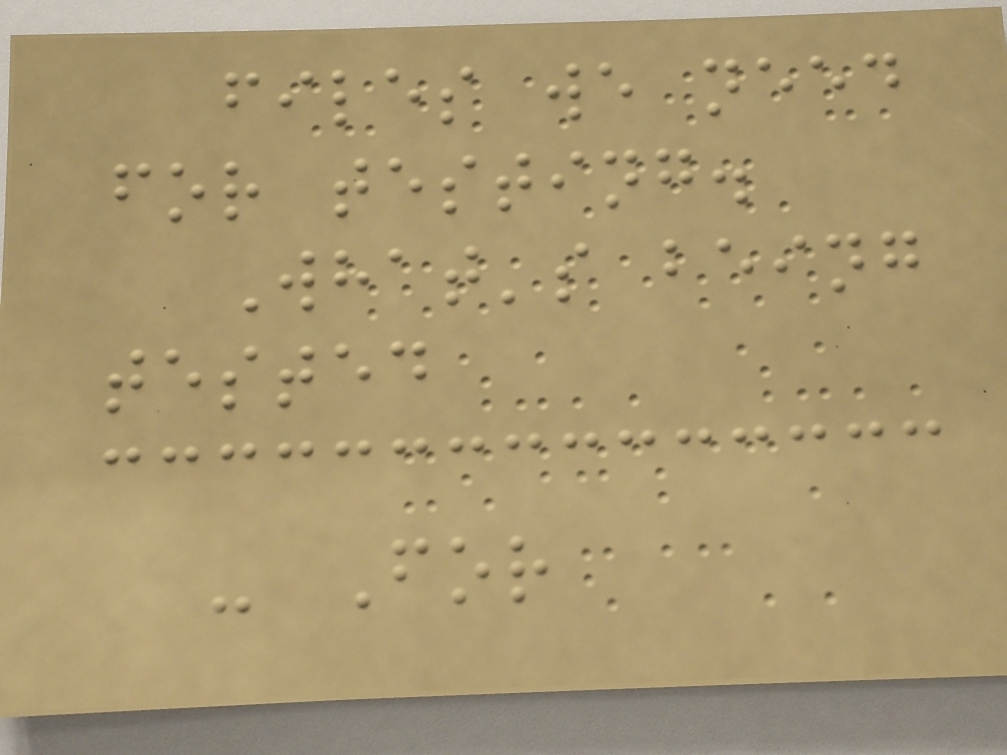files we need
for testing.
What's being
tested
- For
